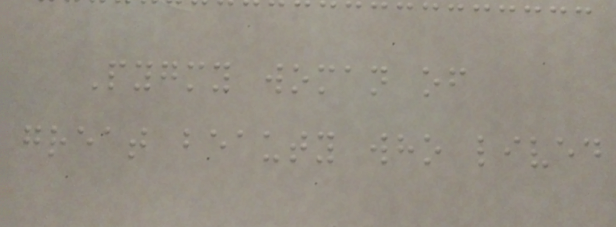Pygmy woman of
great beauty who lived
